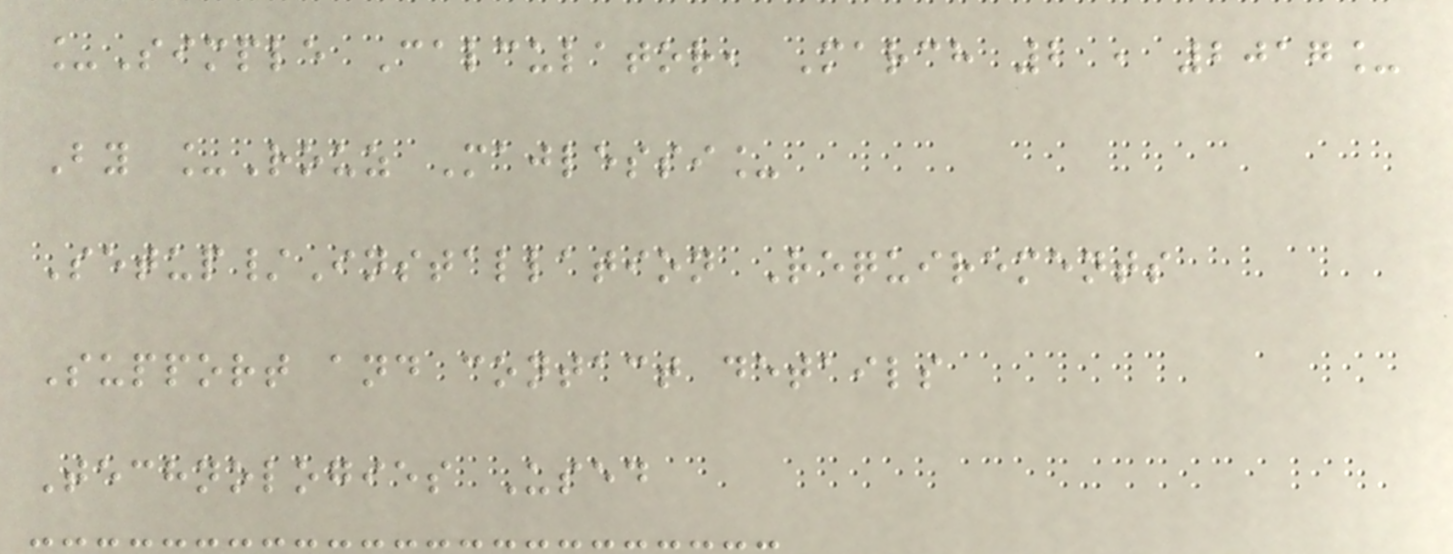_Simple Calculator, March 2 , 2017_
By _Rouz Majlessi_
Setup/Installation Requirements
Support and contact details
Technologies Used
